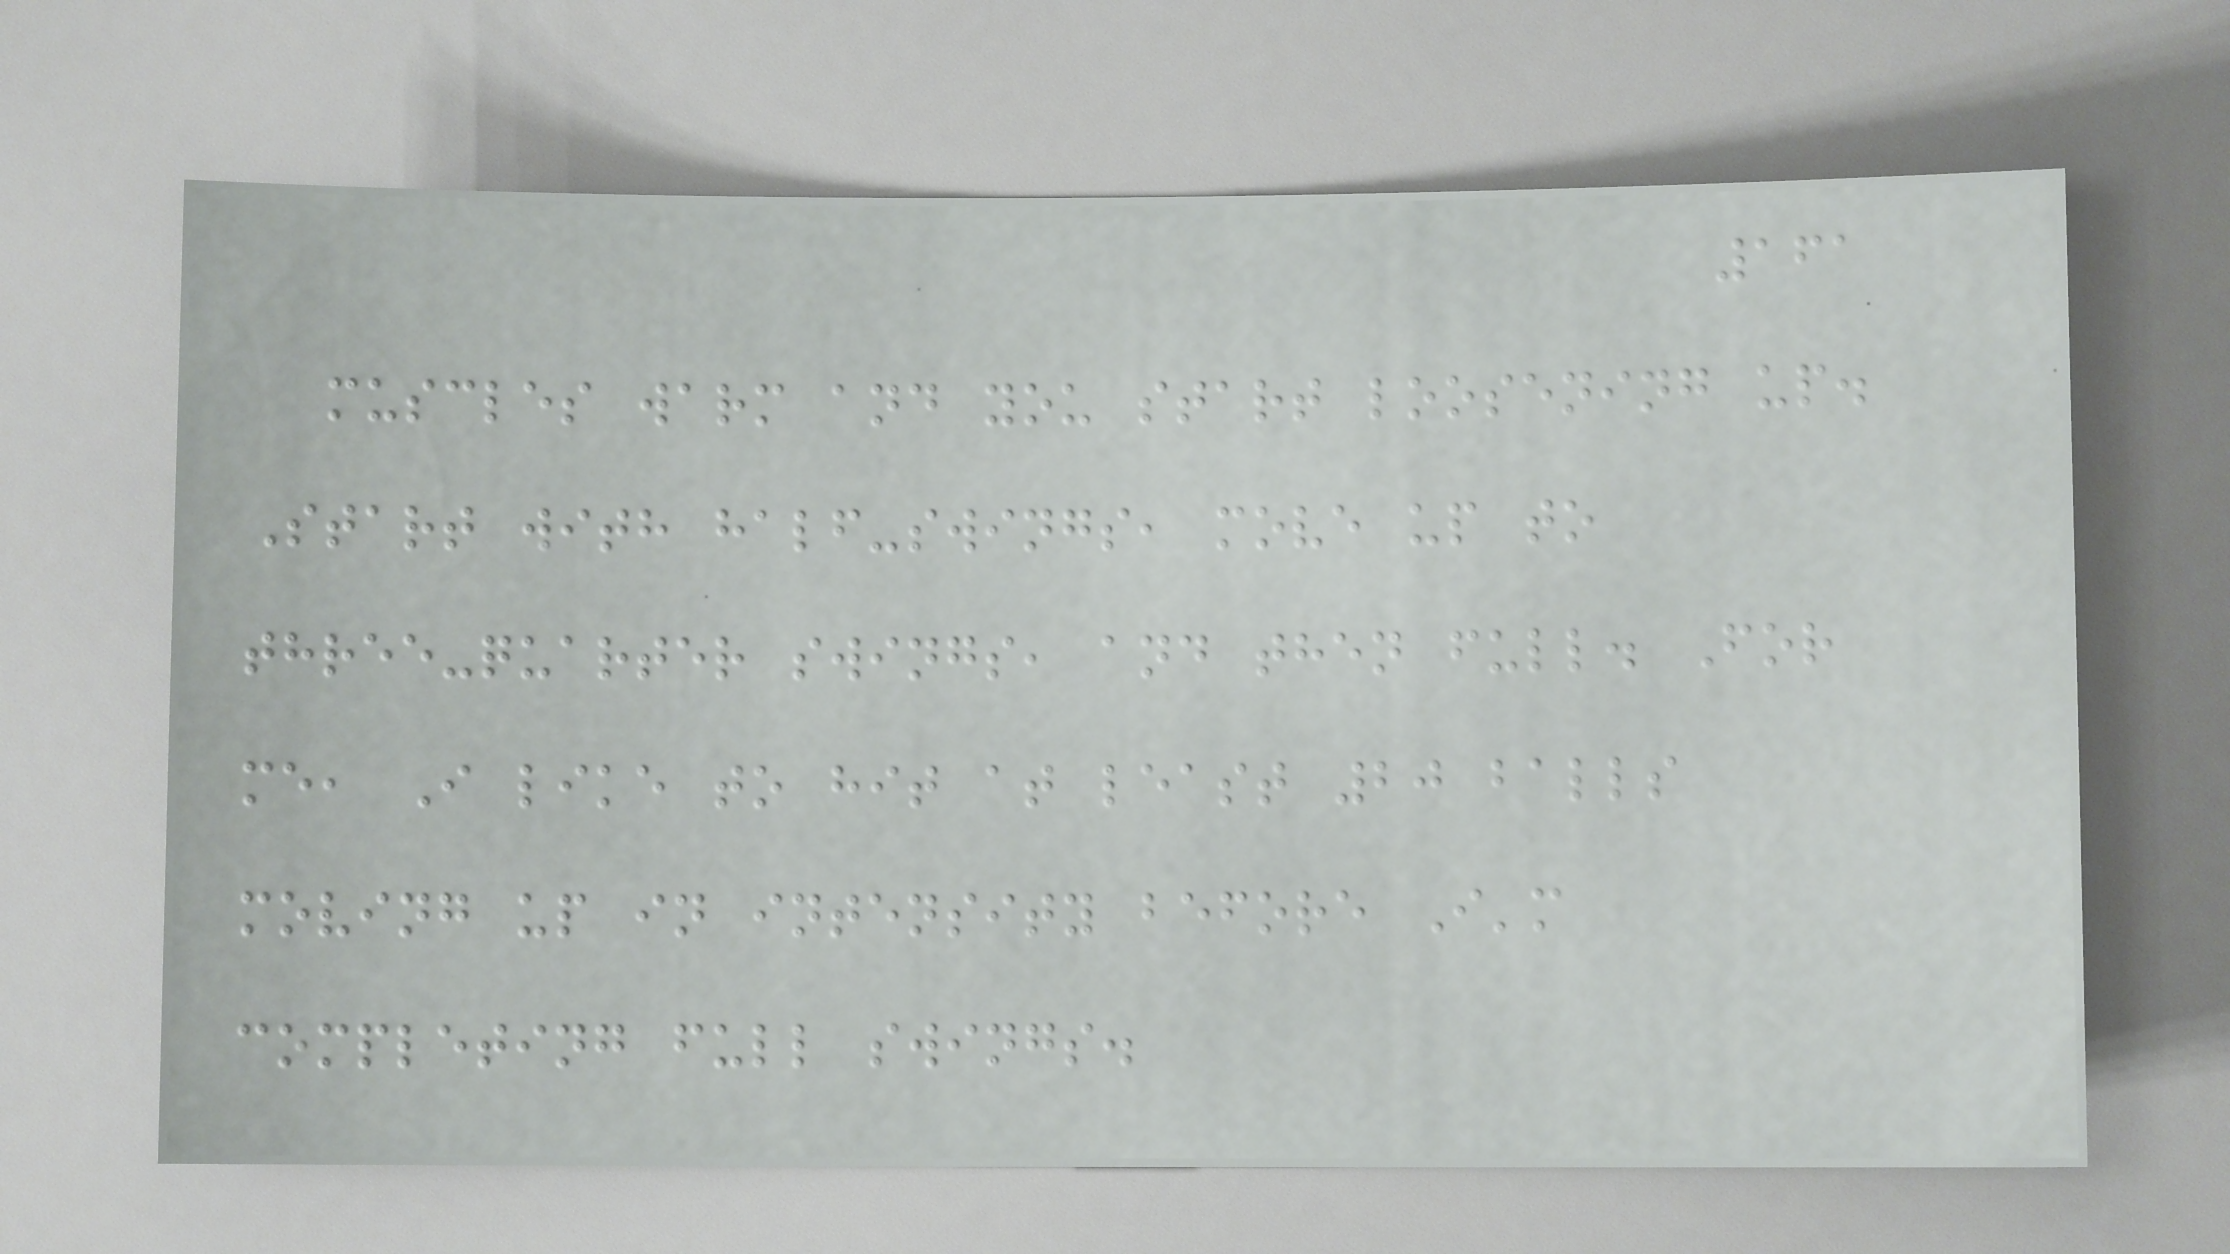161
muscles warm and you start loosening up.
Start with half-swings, move up to
three-quarter swings, and then full. For
me, I like to hit at least 20 balls
moving up in intensity before I'm
completing full swings.
